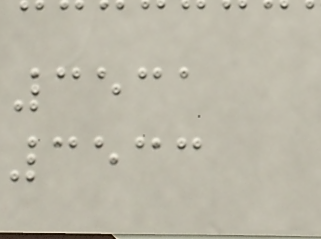3531
3533
